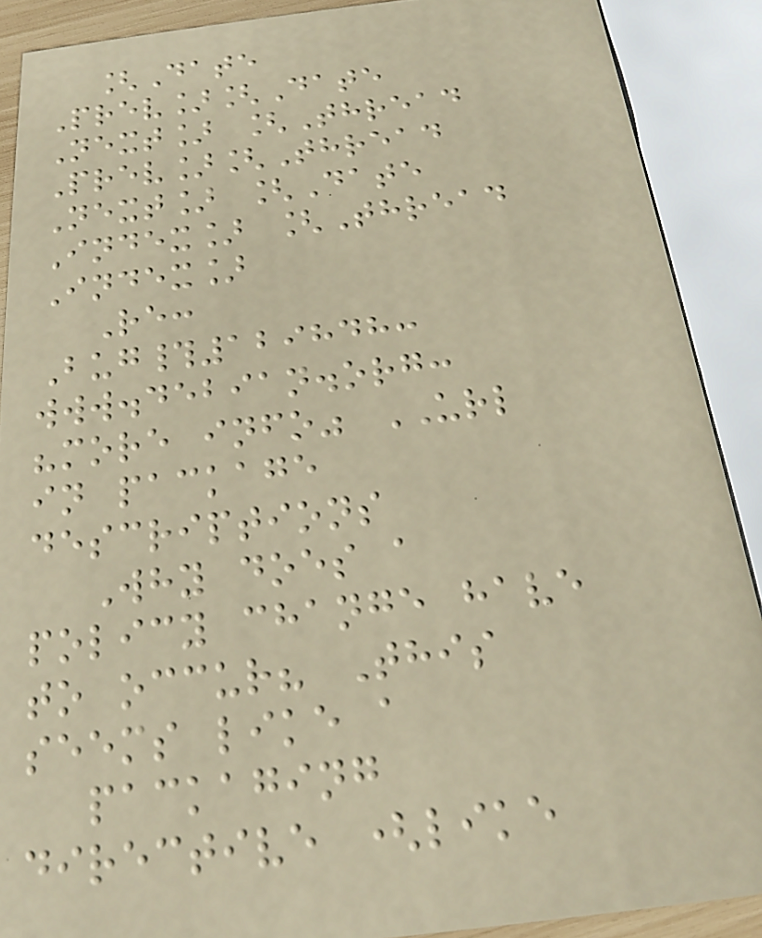[Date
Prev][Date
Next] [Thread
Prev][Thread
Next] [Date
Index] [Thread
Index]
Re:
Bug#129848:
www.debian.org:
"more info" URL
in package
descriptions
Why does a
policy change have
to occur? This
seems like a
packaging
directive (like
